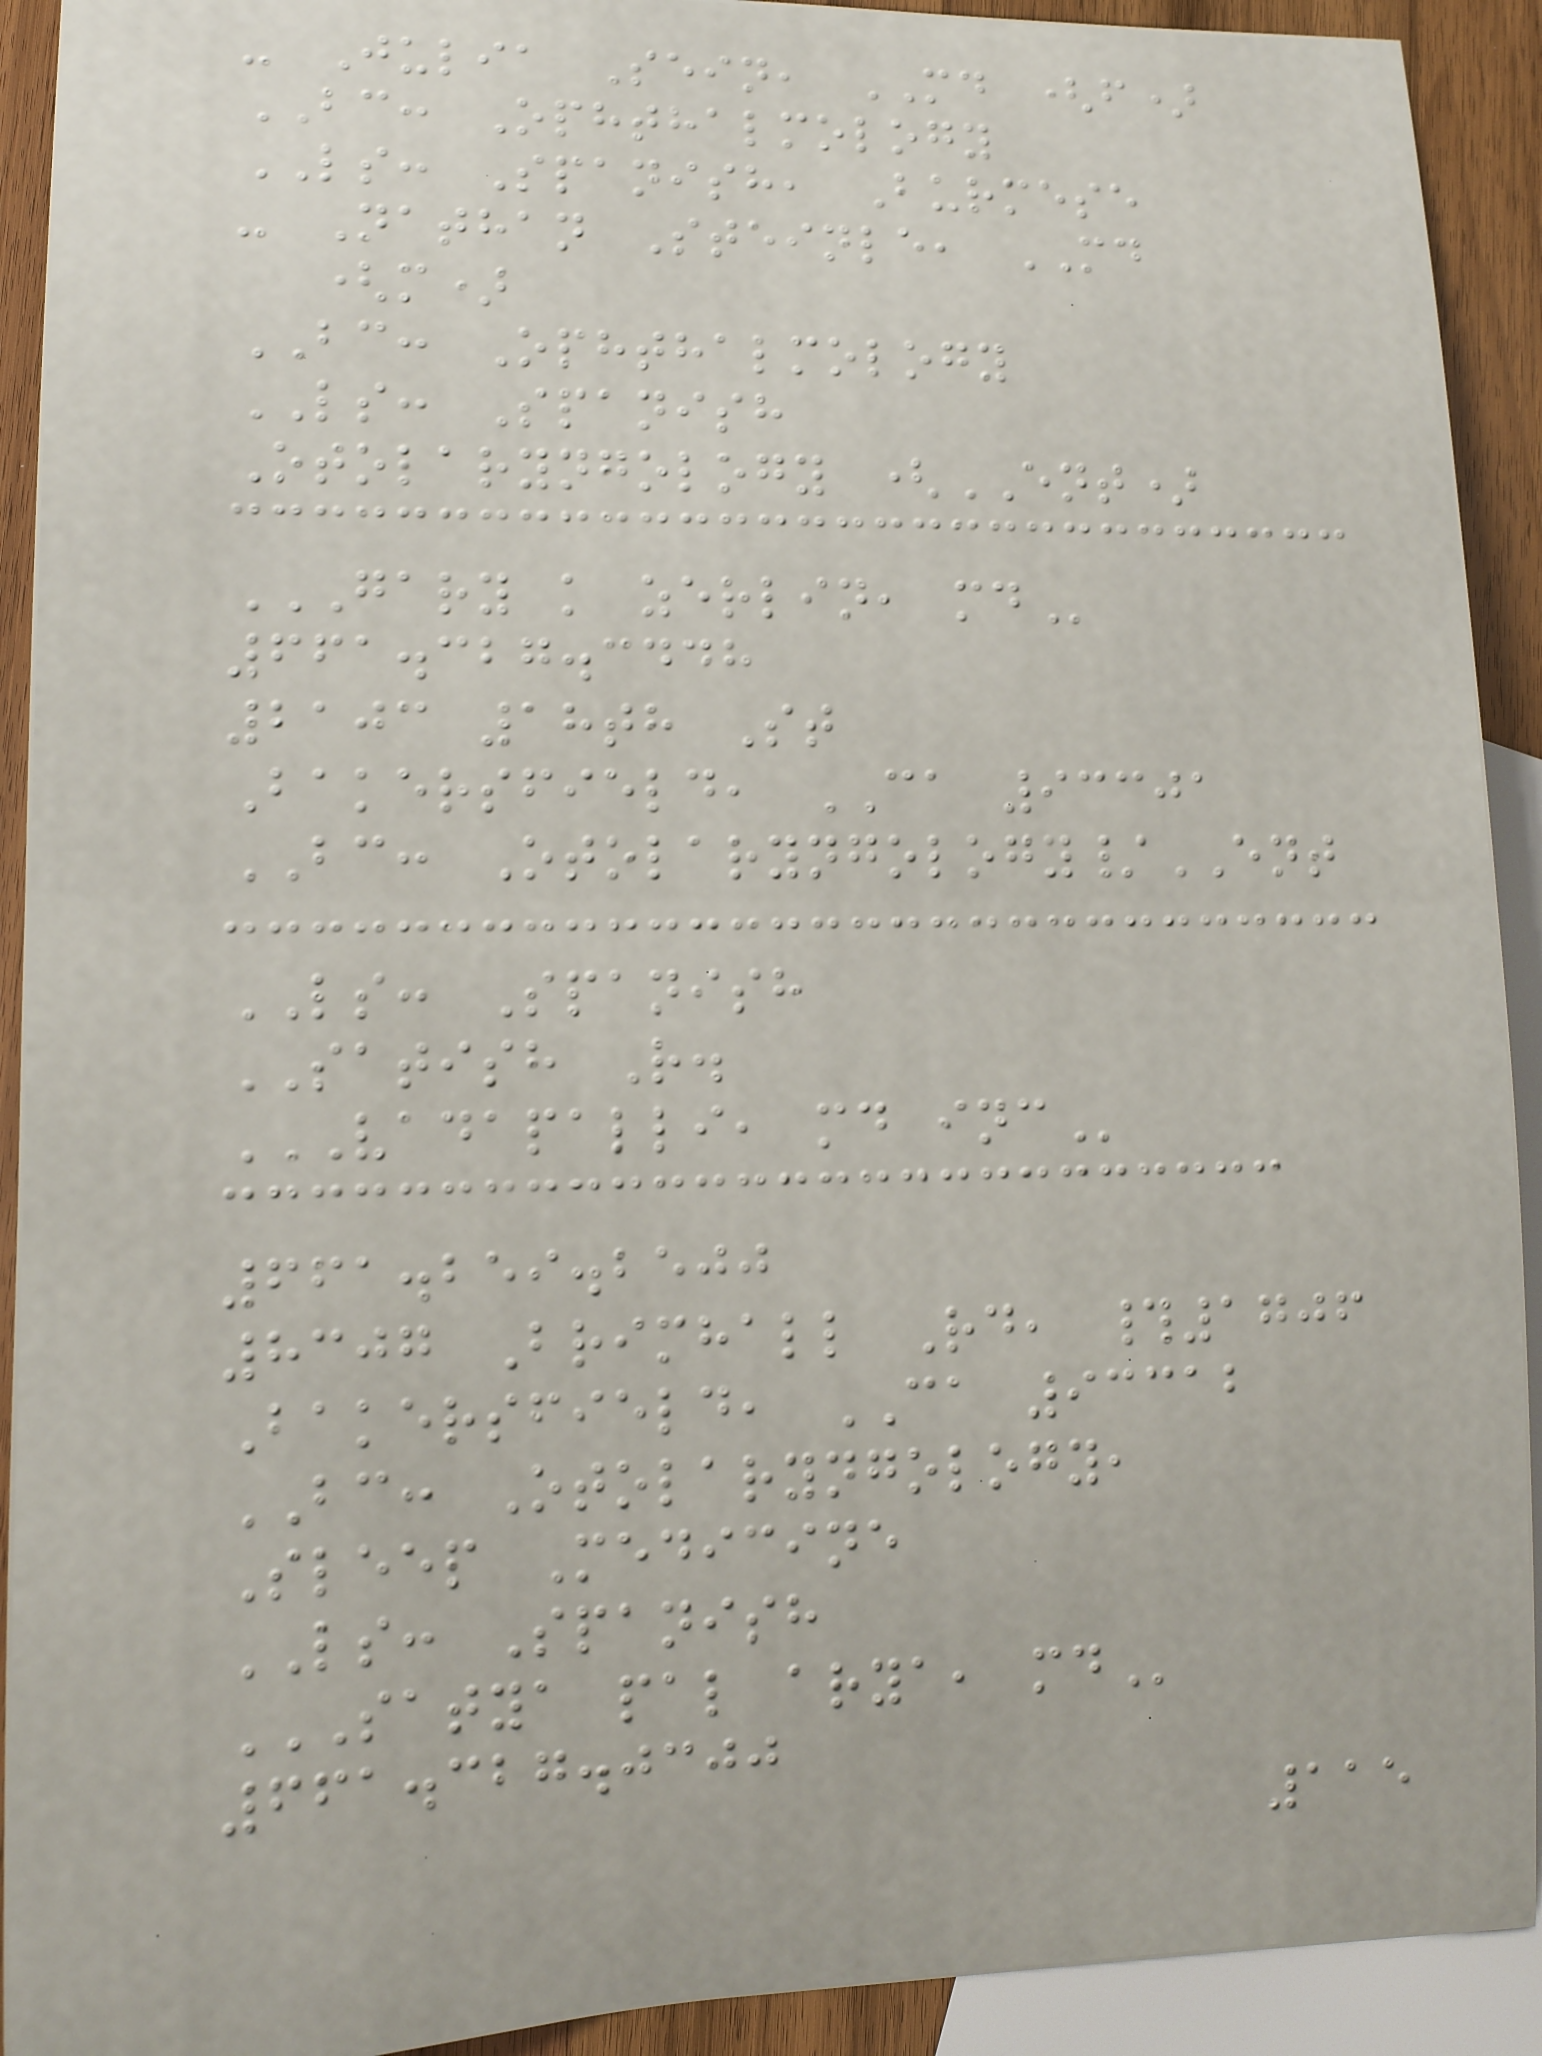- Julia Sein, MD (f)
BC: Ophthalmology
LS: Spanish, Burmese
- Nathan Steinle, MD
(m)
BC: Ophthalmology
LS: Spanish
Otolaryngology (ENT)
GARY K ZERLIN, MD
661.327.3448
2103 18th St
Bakersfield, CA 93301
BC: Otolaryngology/ENT
LS: Spanish
SATISH R.
VADAPALLI, MD INC
661.259.2500
8307 Brimhall Rd, #1706
Bakersfield, CA 93312
BC: Otolaryngology,
Sleep Medicine
LS: Spanish
SATYA PAL ARYA, MD
661.327.0300
115
